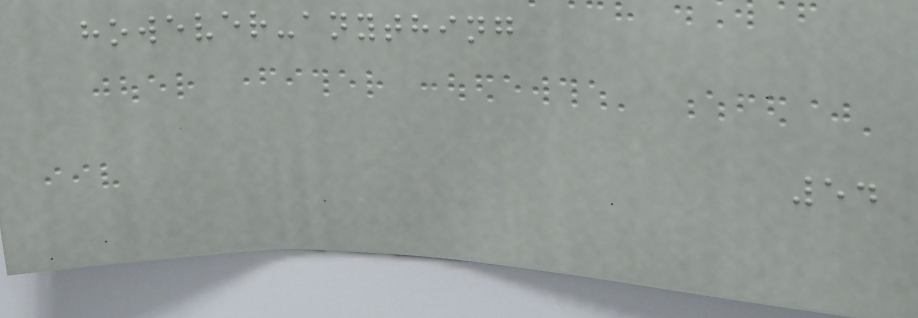however-anything
54
